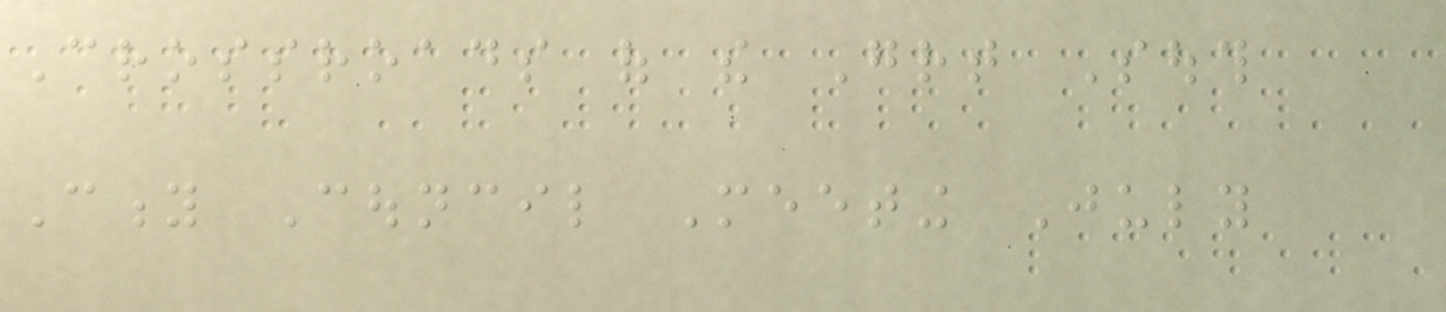Crossroads of the Great South
City Council Meeting July
